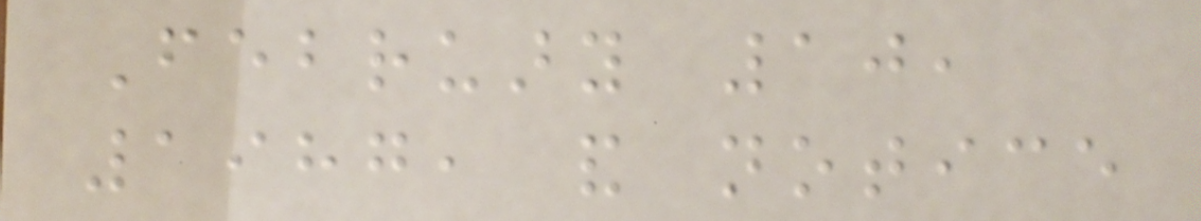February 10,
1987, and notice
